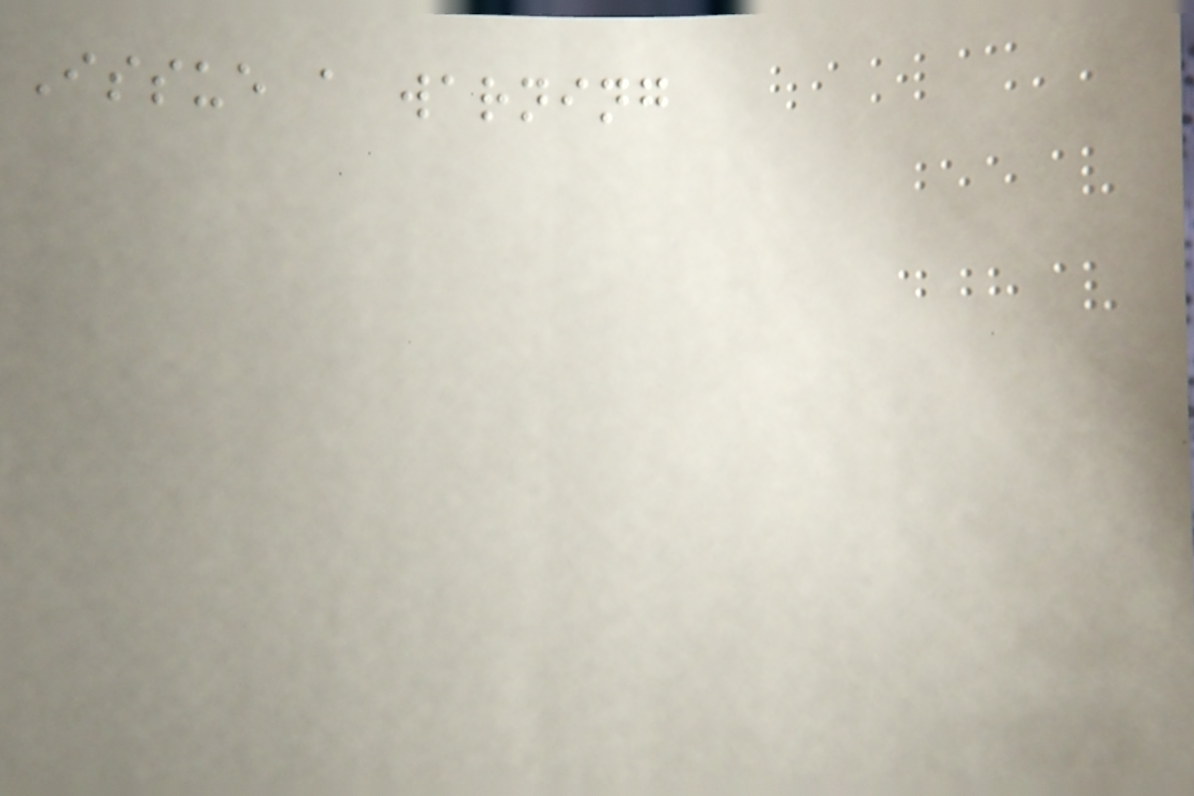Issue a warning
